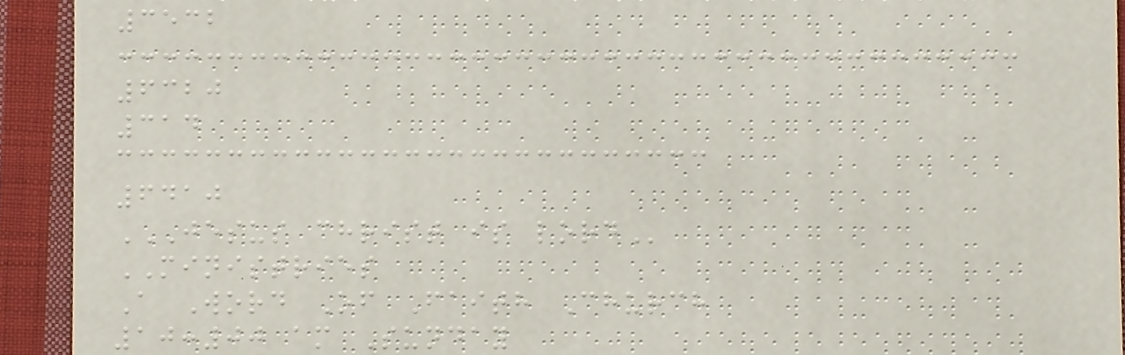3532
6320
314
6410
JESUS CHRIST IS LORD
MINISTRIES
A Word Of Faith Church
10:00 am Sunday
